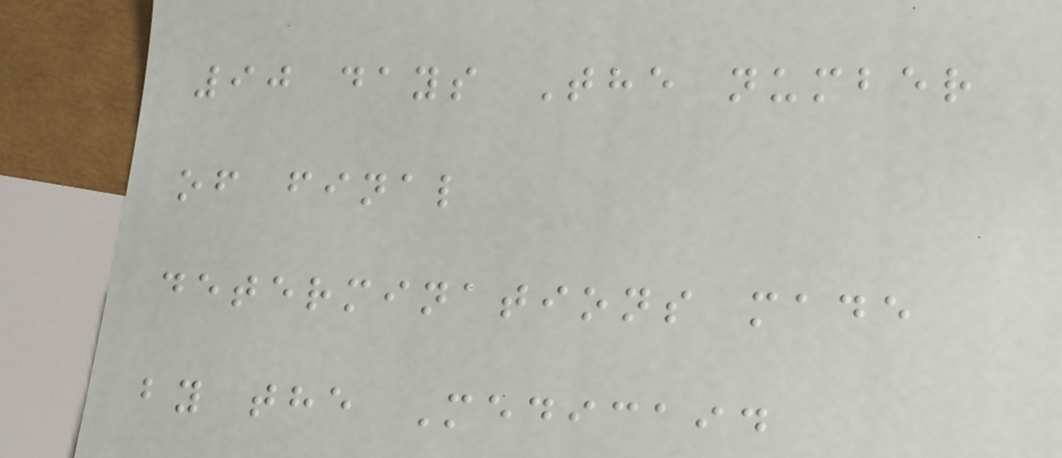90 days The number
of final
determinations made
by the Medicaid
